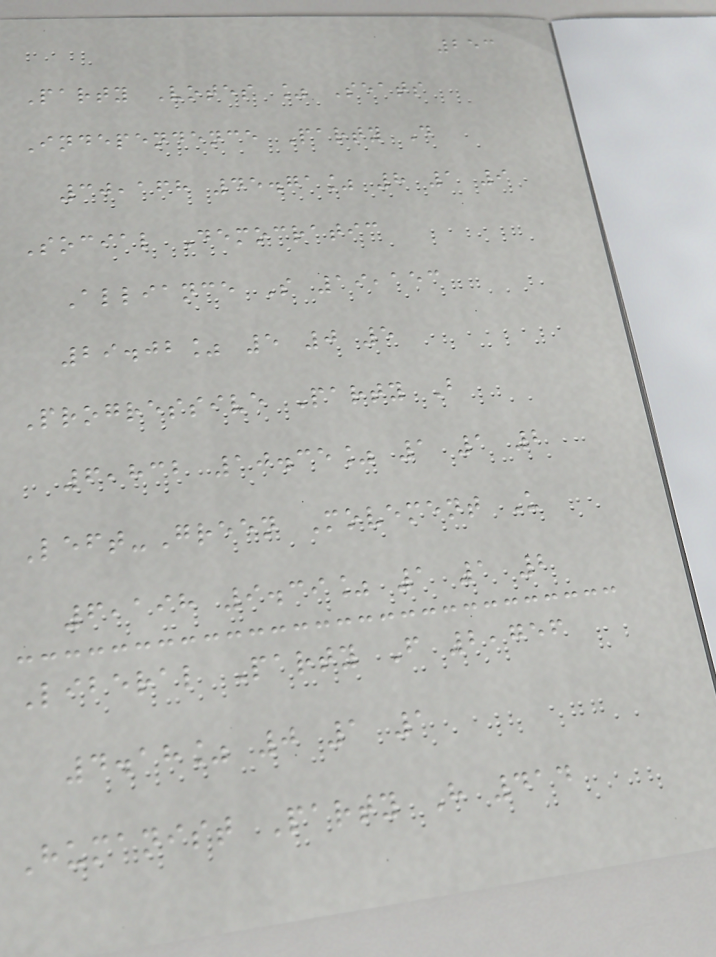253
Party Votes % Seats
Independence Party D
30,168 45.71% 8 1 9
Social Democratic
Alliance S 19,153
29.02% 5 0 5
Progressive Party B
6,832 10.35% 1 1 2
Left-Green Movement U
6,198 9.39% 1 1 2
Liberal Party F 2,756
4.18% 0 1 1
Humanist Party H 414
